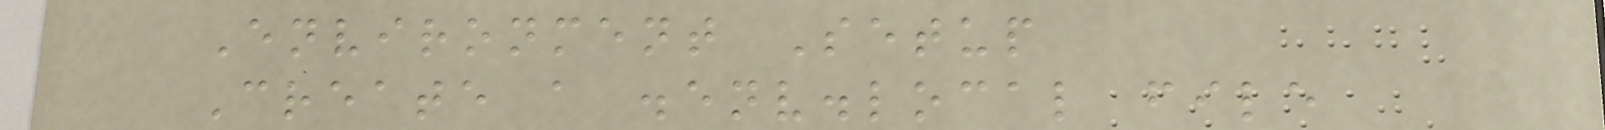Environment Setup
Create a .env.local file
